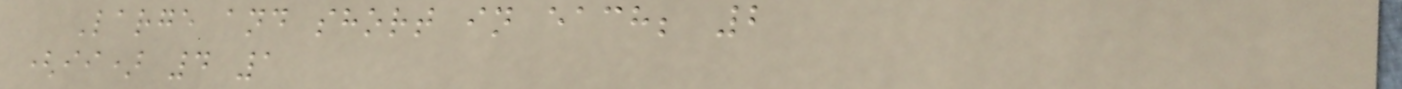Large and short in each; 2
(ii) 4 1
